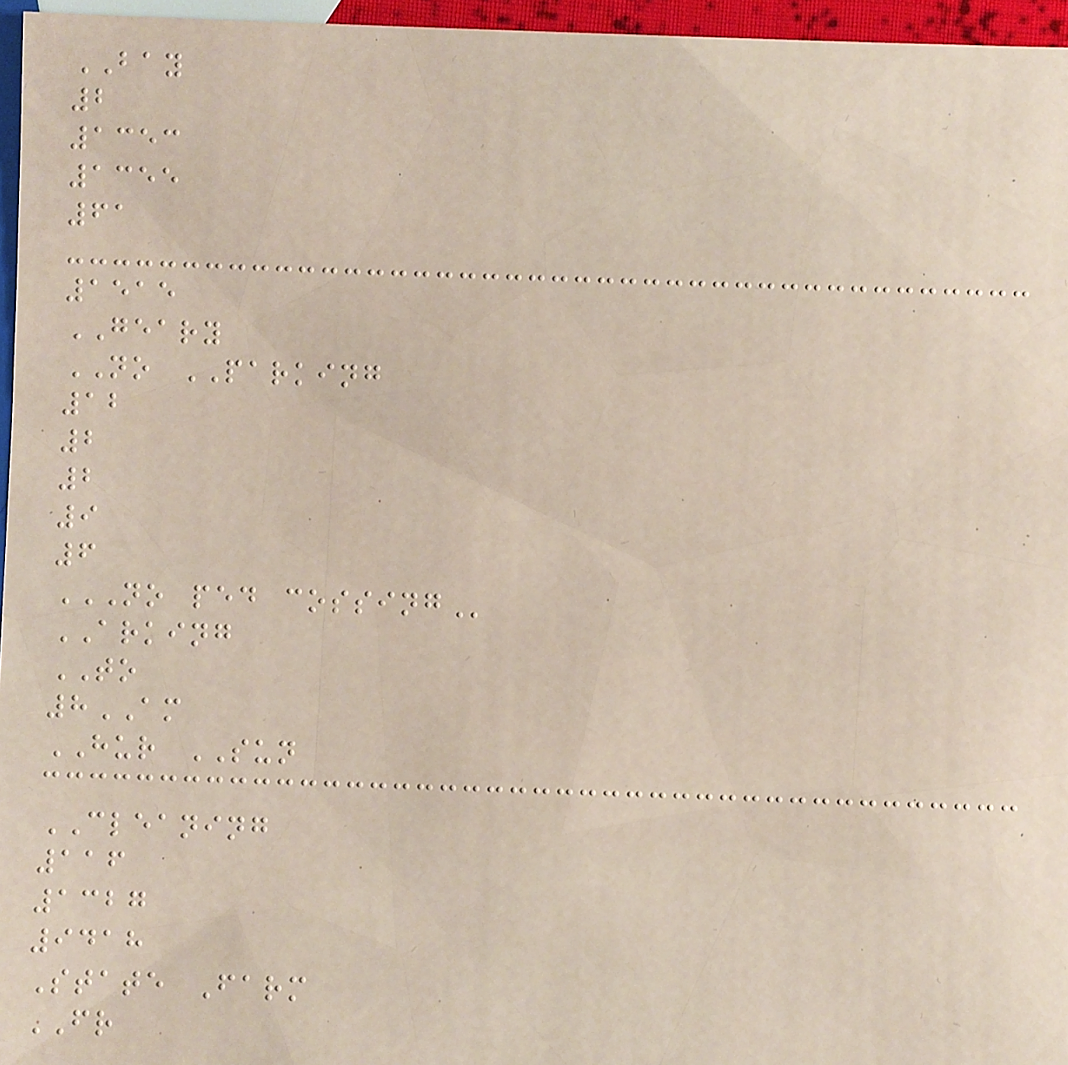BAY
2
1353
1355
61
1515
GEARY
NO PARKING
12
2
2
9
6
NO PED COSSING
ARKING
TO
8AM
HUR SUN
CLEANING
116
1327
9418
State Farm
FR
